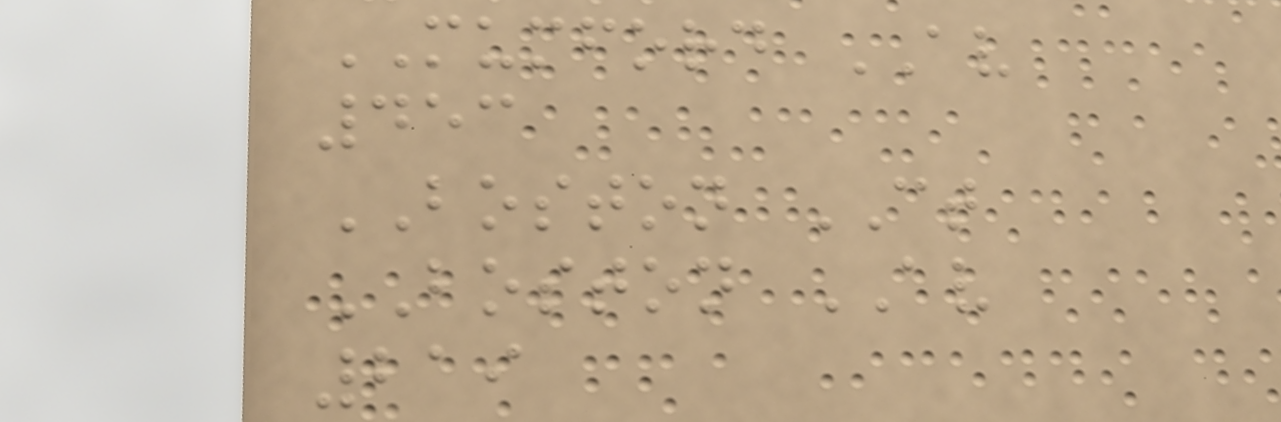MUMFORD AV
453
BOSTON CT
BOSTON AV
219
